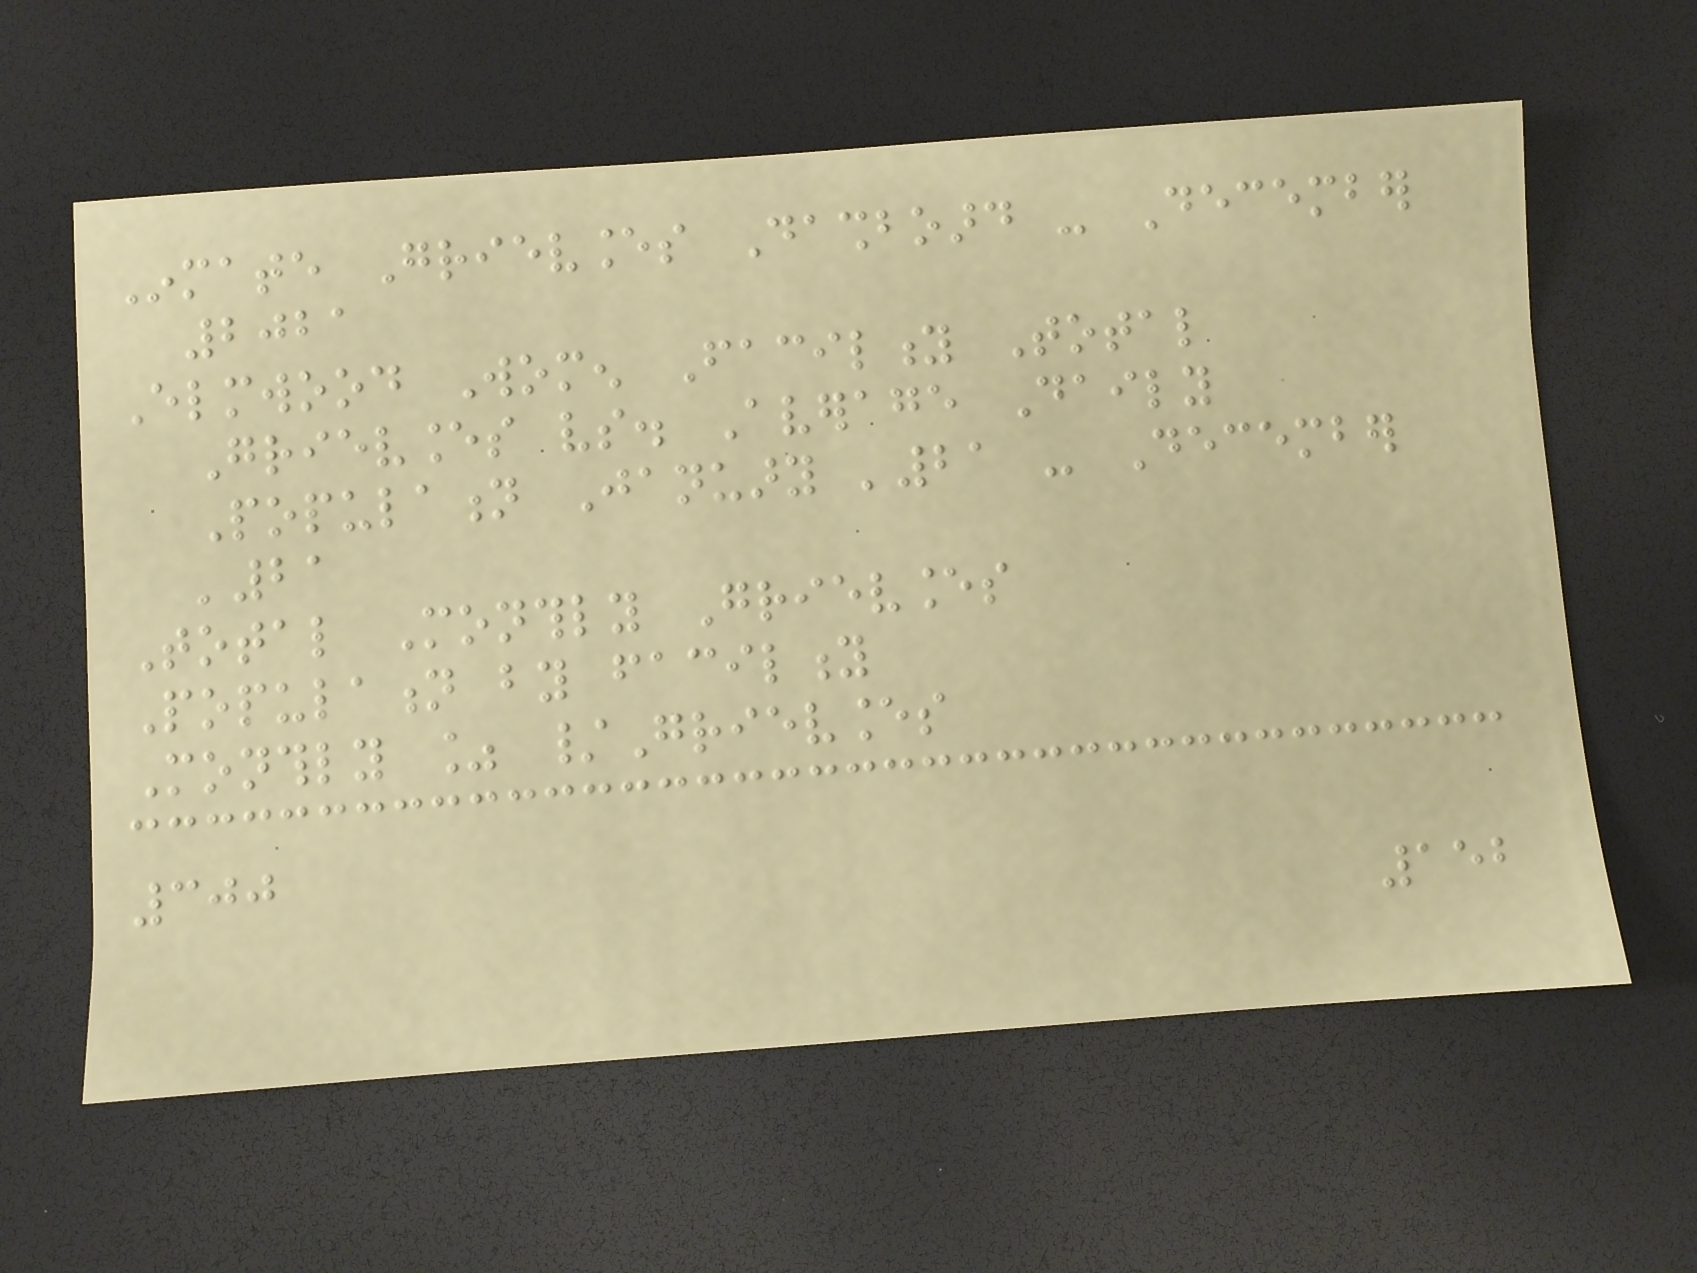Inmate Grievances Dashboard - December
2021
Elmwood Women Facility Total
Grievances vs. Average Daily
Population January '21 - December
'21
Total Monthly Grievances
Population by facility
Monthly % /Grievances
300
152
